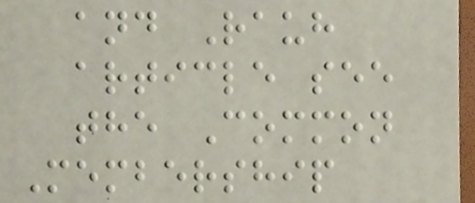and Rauh
article see
the Common
Membership
